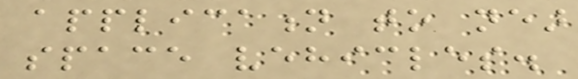application to near
space vehicles.
